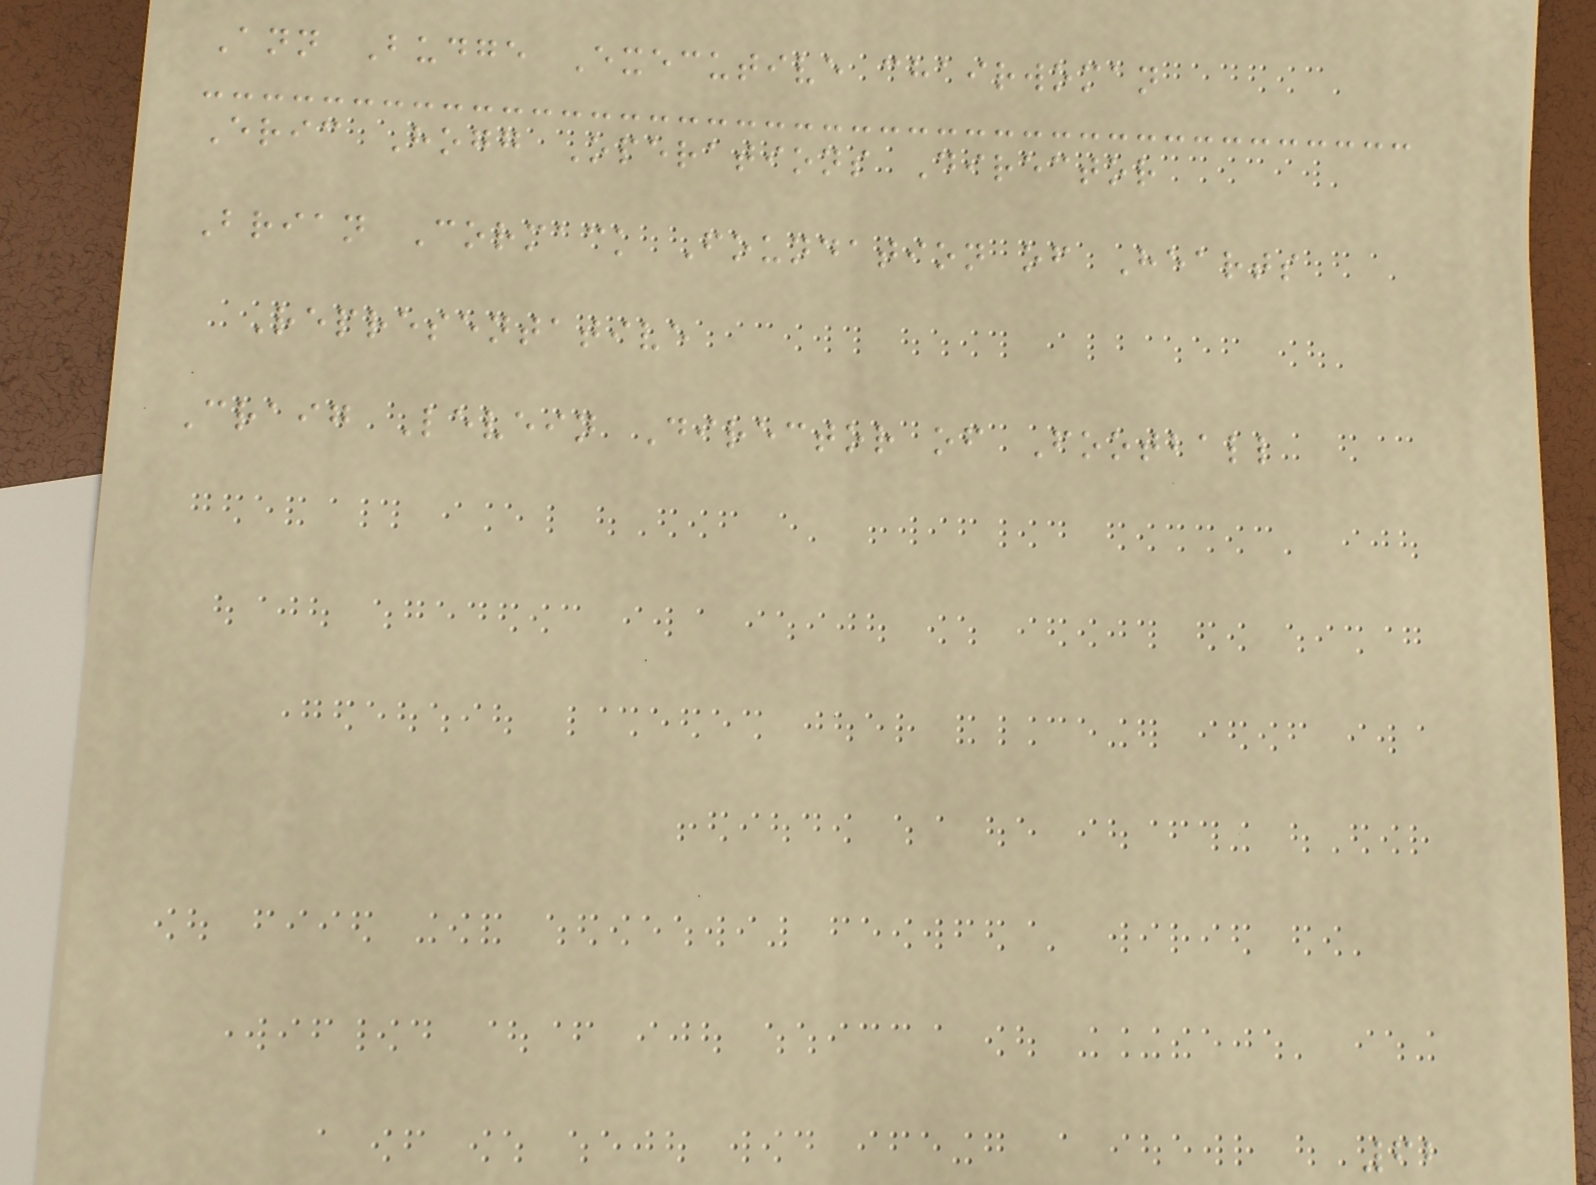Ann Budge Executive chairwoman
Eric Hogg Operations Director
Brian Cormack Foundation of Hearts
Representative
Craig Levein Director of Football
62
